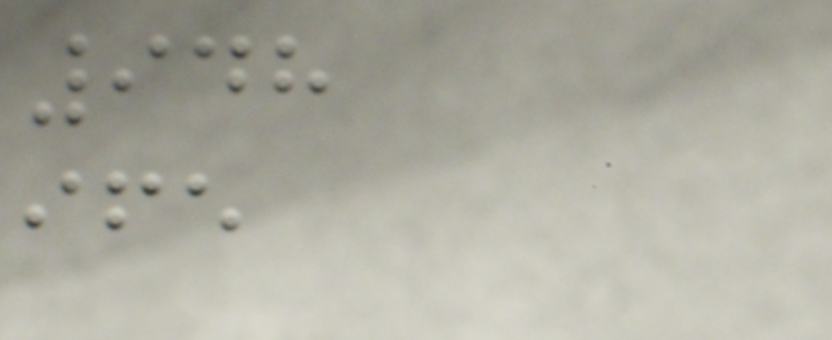948
ife
